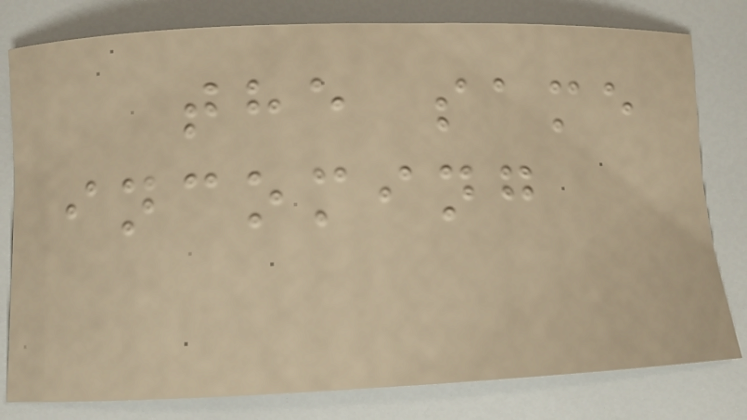the same
incoming
